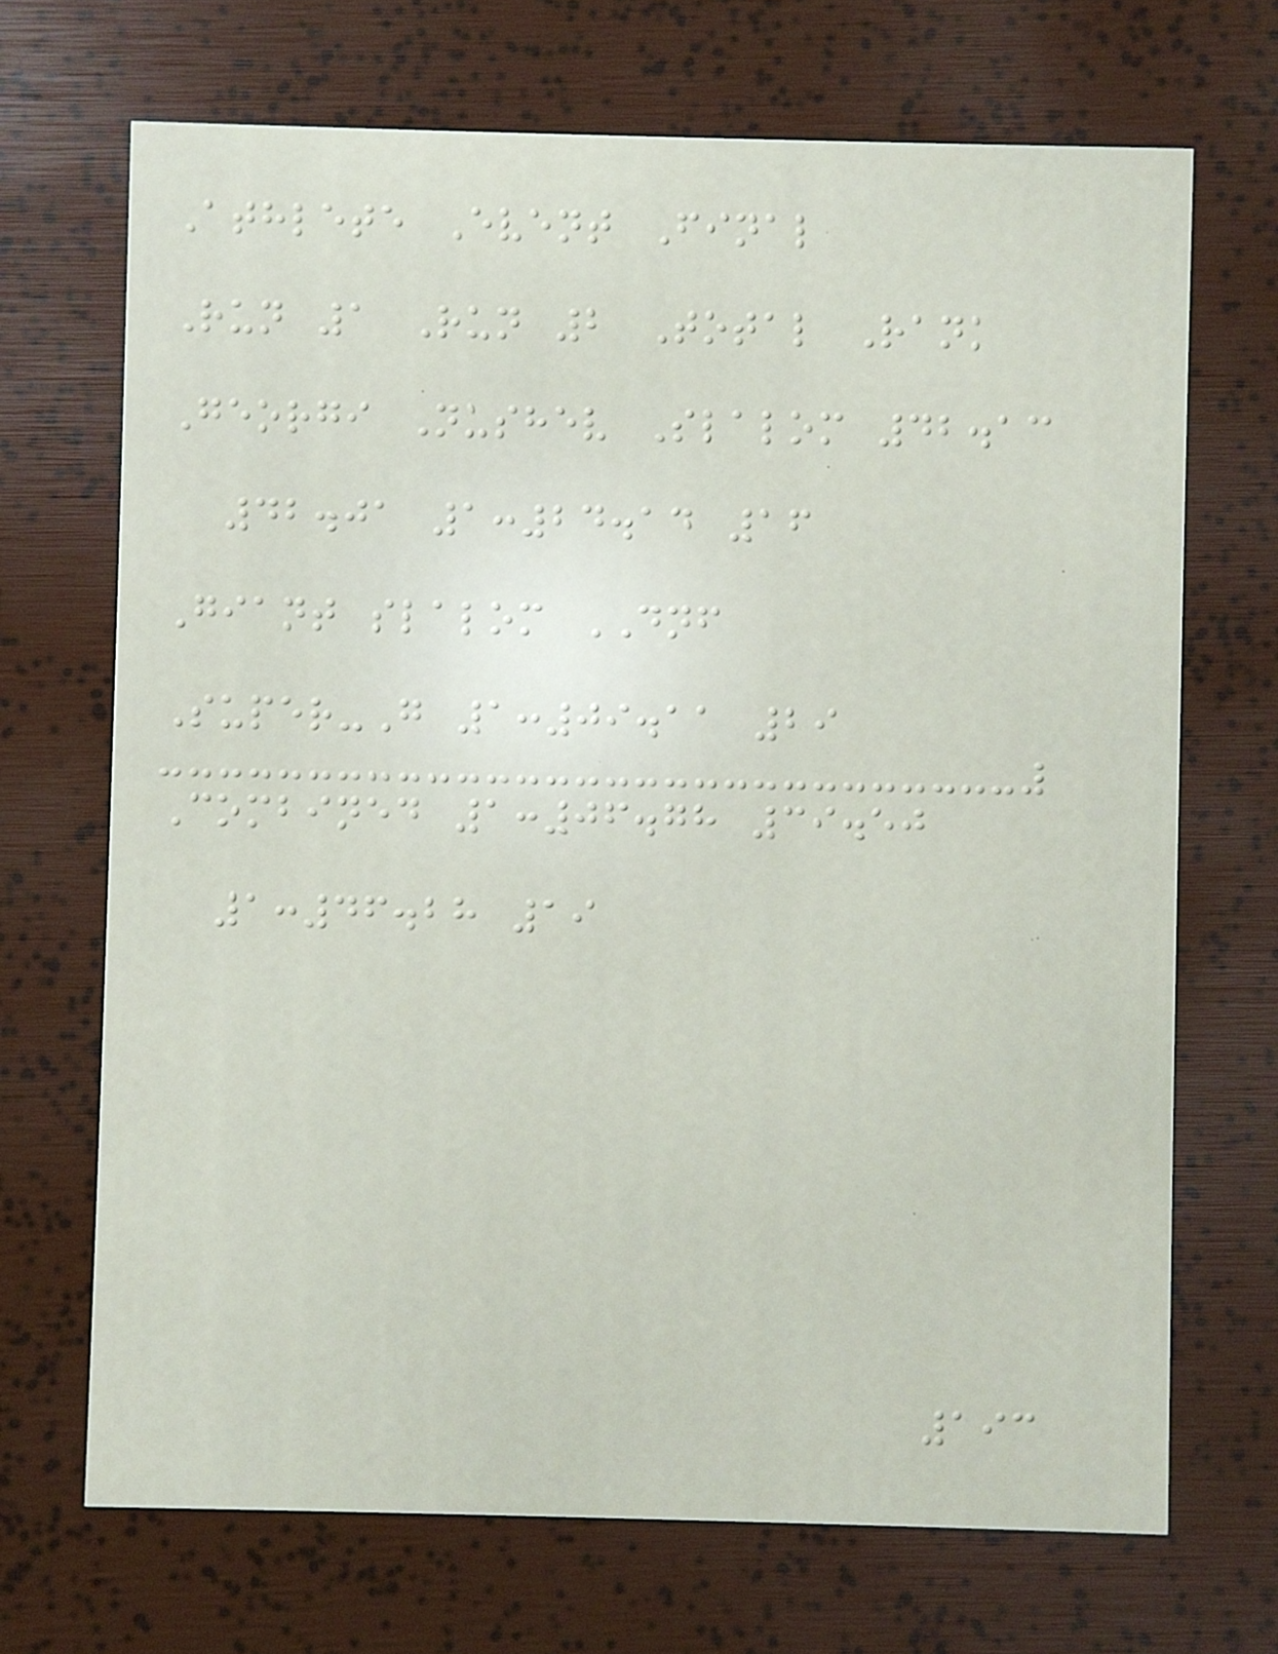Athlete Event Final
Run 1 Run 2 Total Rank
Georgi Nushev Slalom 42.13
42.01 1:24.14 16
Giant slalom DNF
Super-G 1:09.11 29
Combined 1:06.78 39.50
1:46.28 19
193
